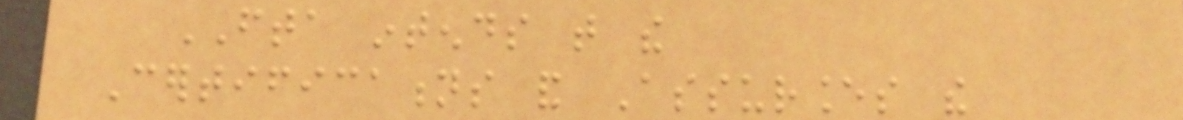FTA intends that the
Certifications and Assurances the
